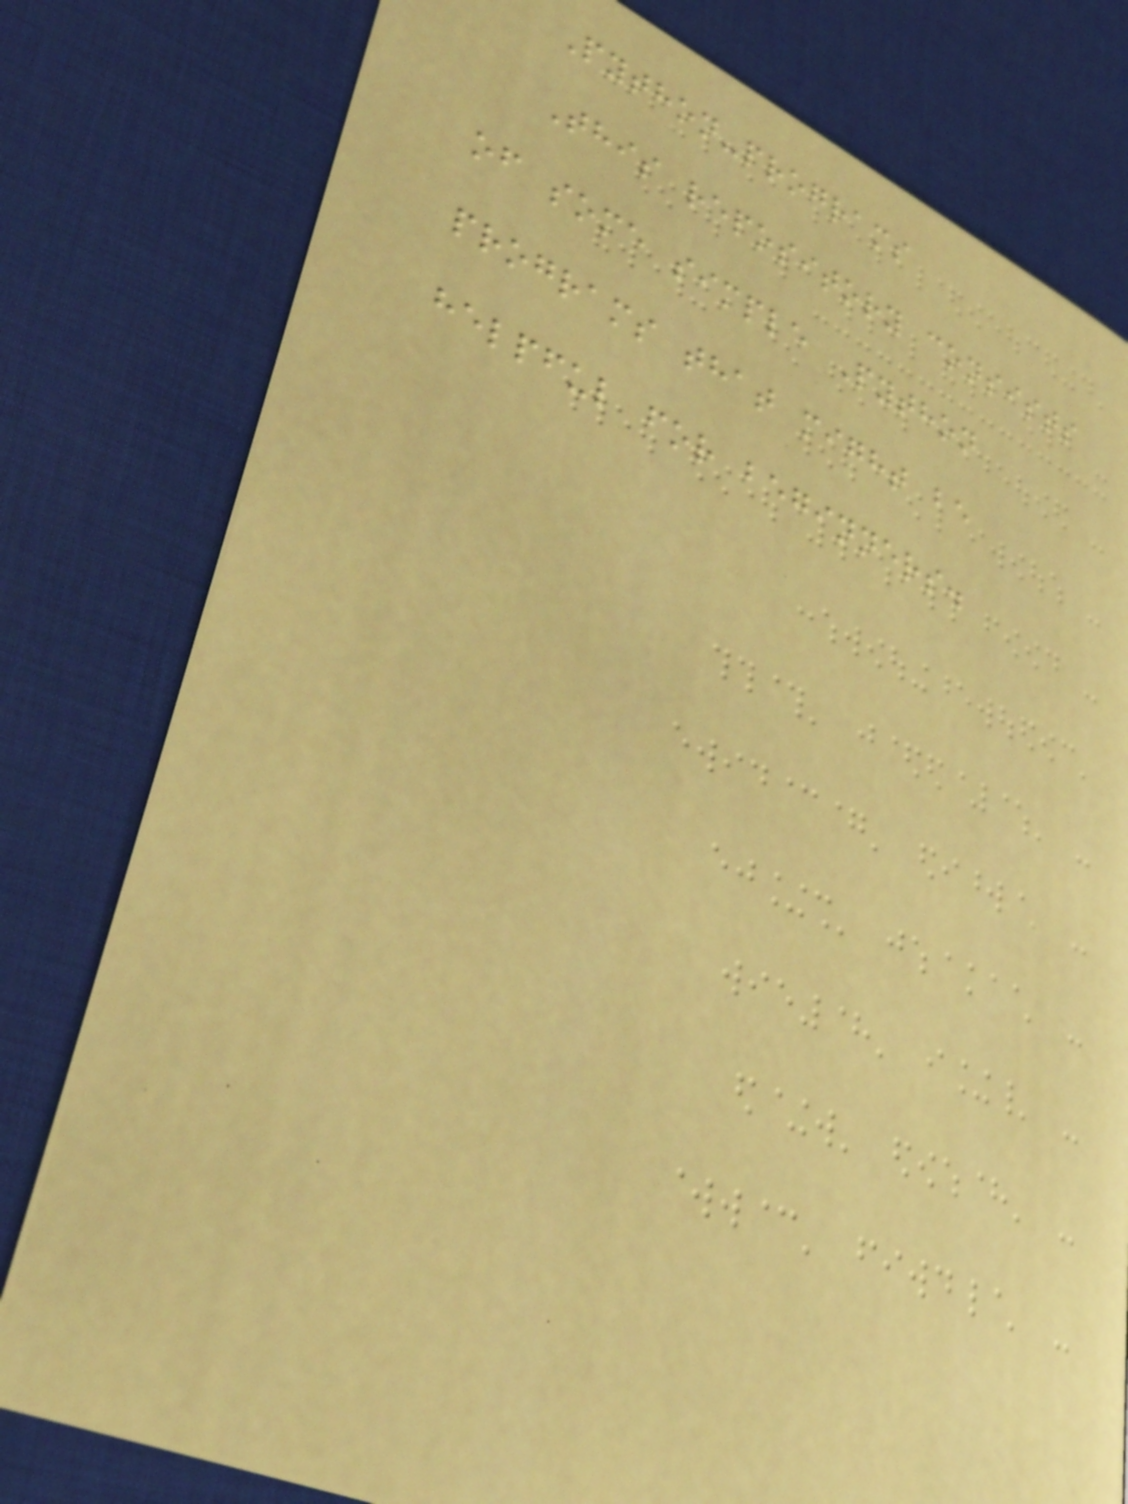Python-programs
This repository consists
of some simple Python
programs that might be
helpful for beginners.
